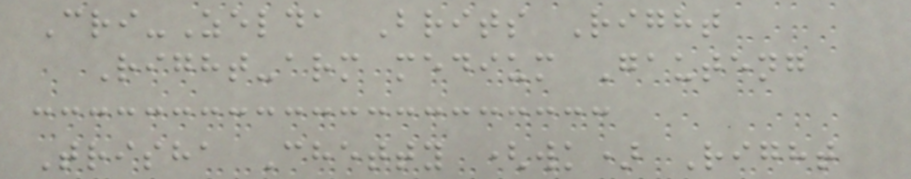Cri-Zelda Brits Right
Right-arm medium Gauteng
Trisha Chetty (wk) Right
